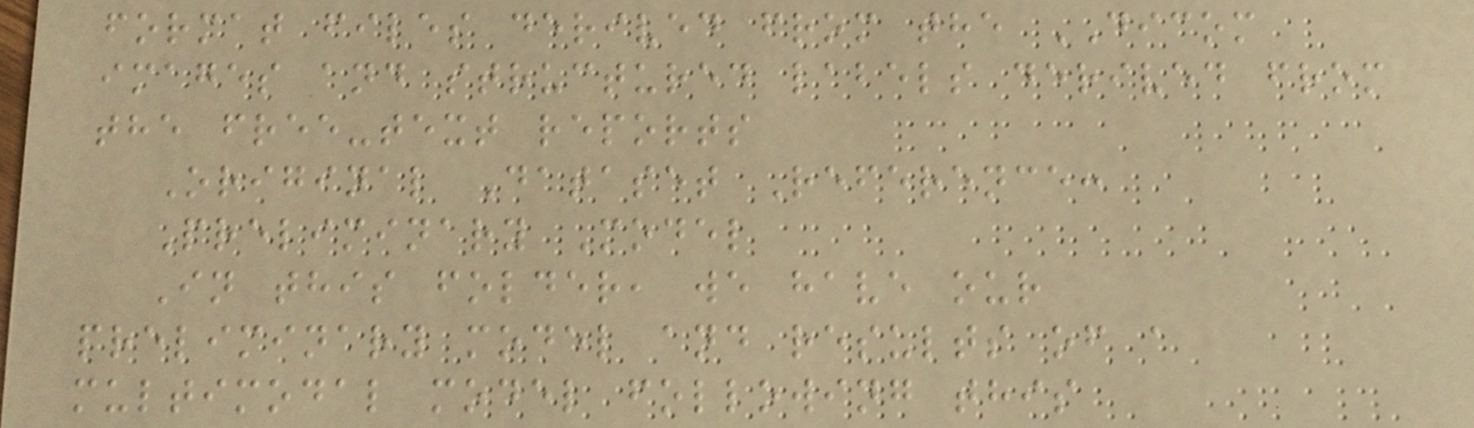format files derived from the DICOM
images and structured labels derived from
the free-text reports
Original Dataset Reference:
Preliminary Model
In this folder, we have our
preliminary model and results of a
multimodal model following this
